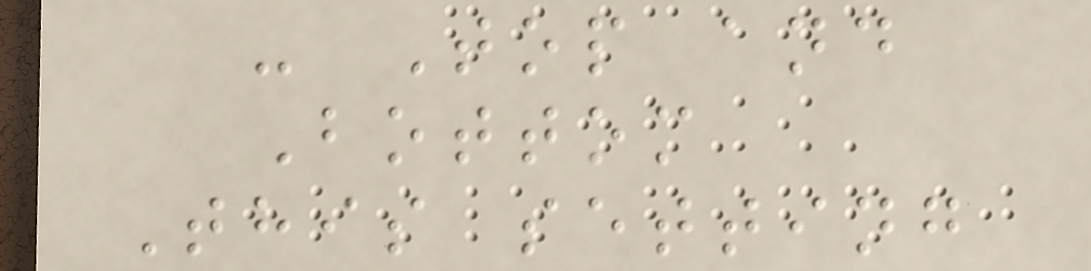- Top and
Bottom
This setting
